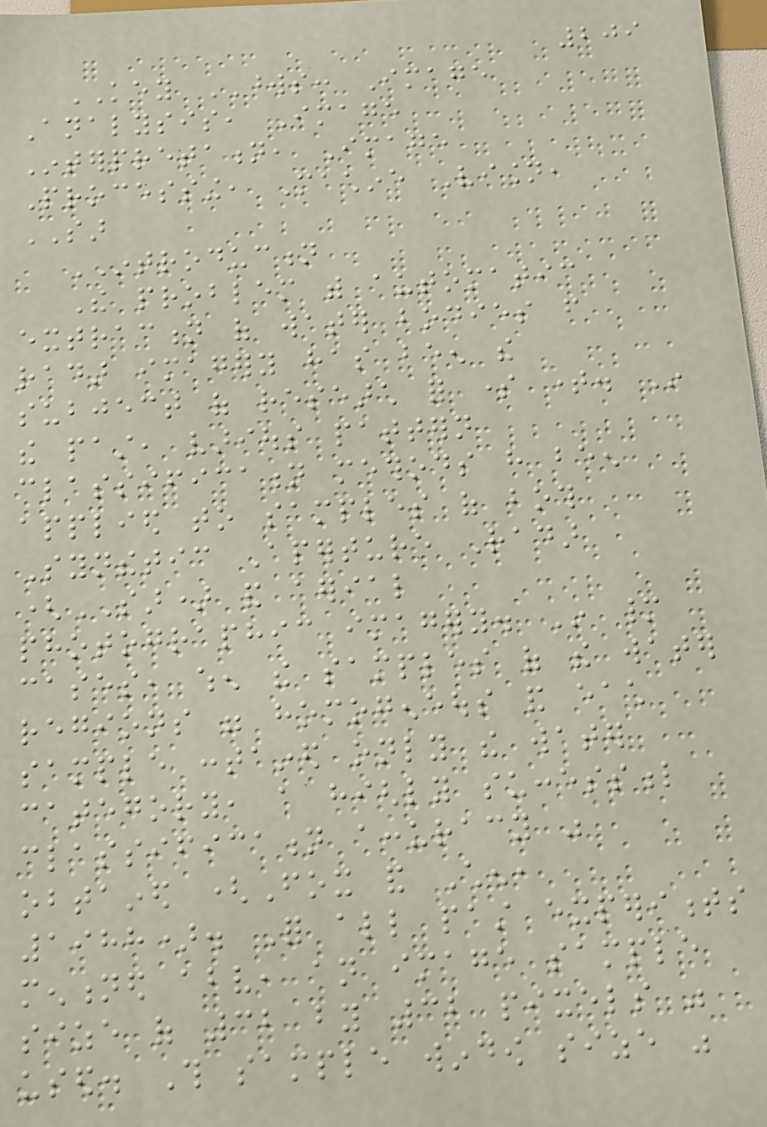209
KEY WORDS: Image
Analysis, Image
Interpretation, Image
Processing, Machine Vision,
SAR
INTRODUCTION
The problem with automatic
extraction of water bodies from
radar imagery has been the
subject of research for some time. In
the past, various pattern
classification methods have been
applied to samples of both
Synthetic Aperture Radar
(SAR) and aerial
photographic imagery. In many
cases, when the samples of the water
regions were homogeneous and each
sample contained only the water
category, a highly successful
classification accuracy was
obtained (Fox and Chen,
1988). For all past experiments
mentioned above, an image sample
size of 32 by 32 pixels was
used. This sample window size was
